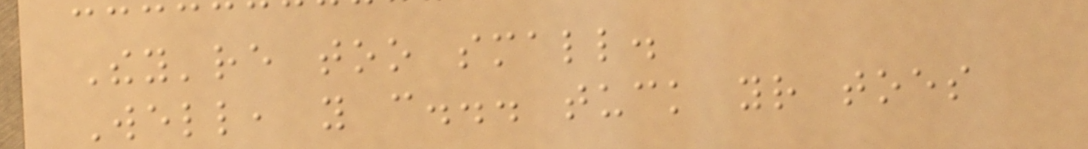They're too small.
Well, you can... tuck your toes
